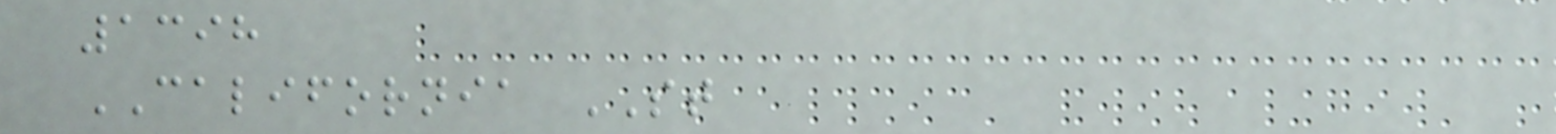1398
CALIFORNIA ST
